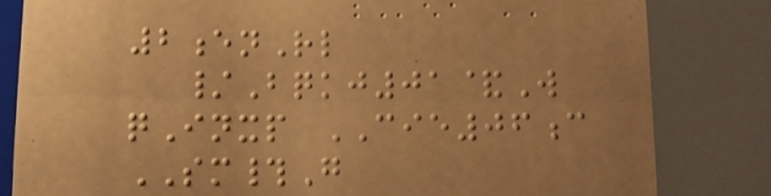2enRl
/Bqkj01&W
qInxp CIE06c
SM#G
